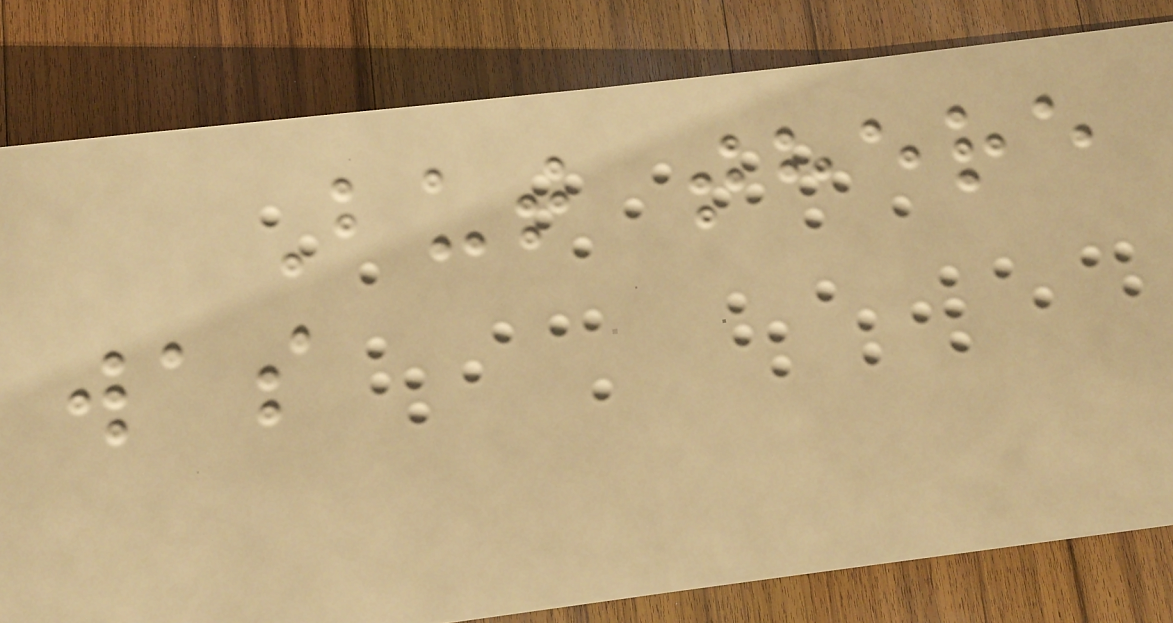But there
was
